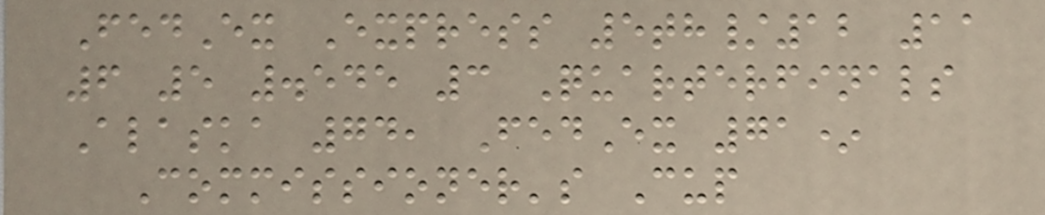FedEx Express 5th/12 11
6 5 .545 3 Quarterfinals
Alaska 74, FedEx 71*
Commissioner's Cup
